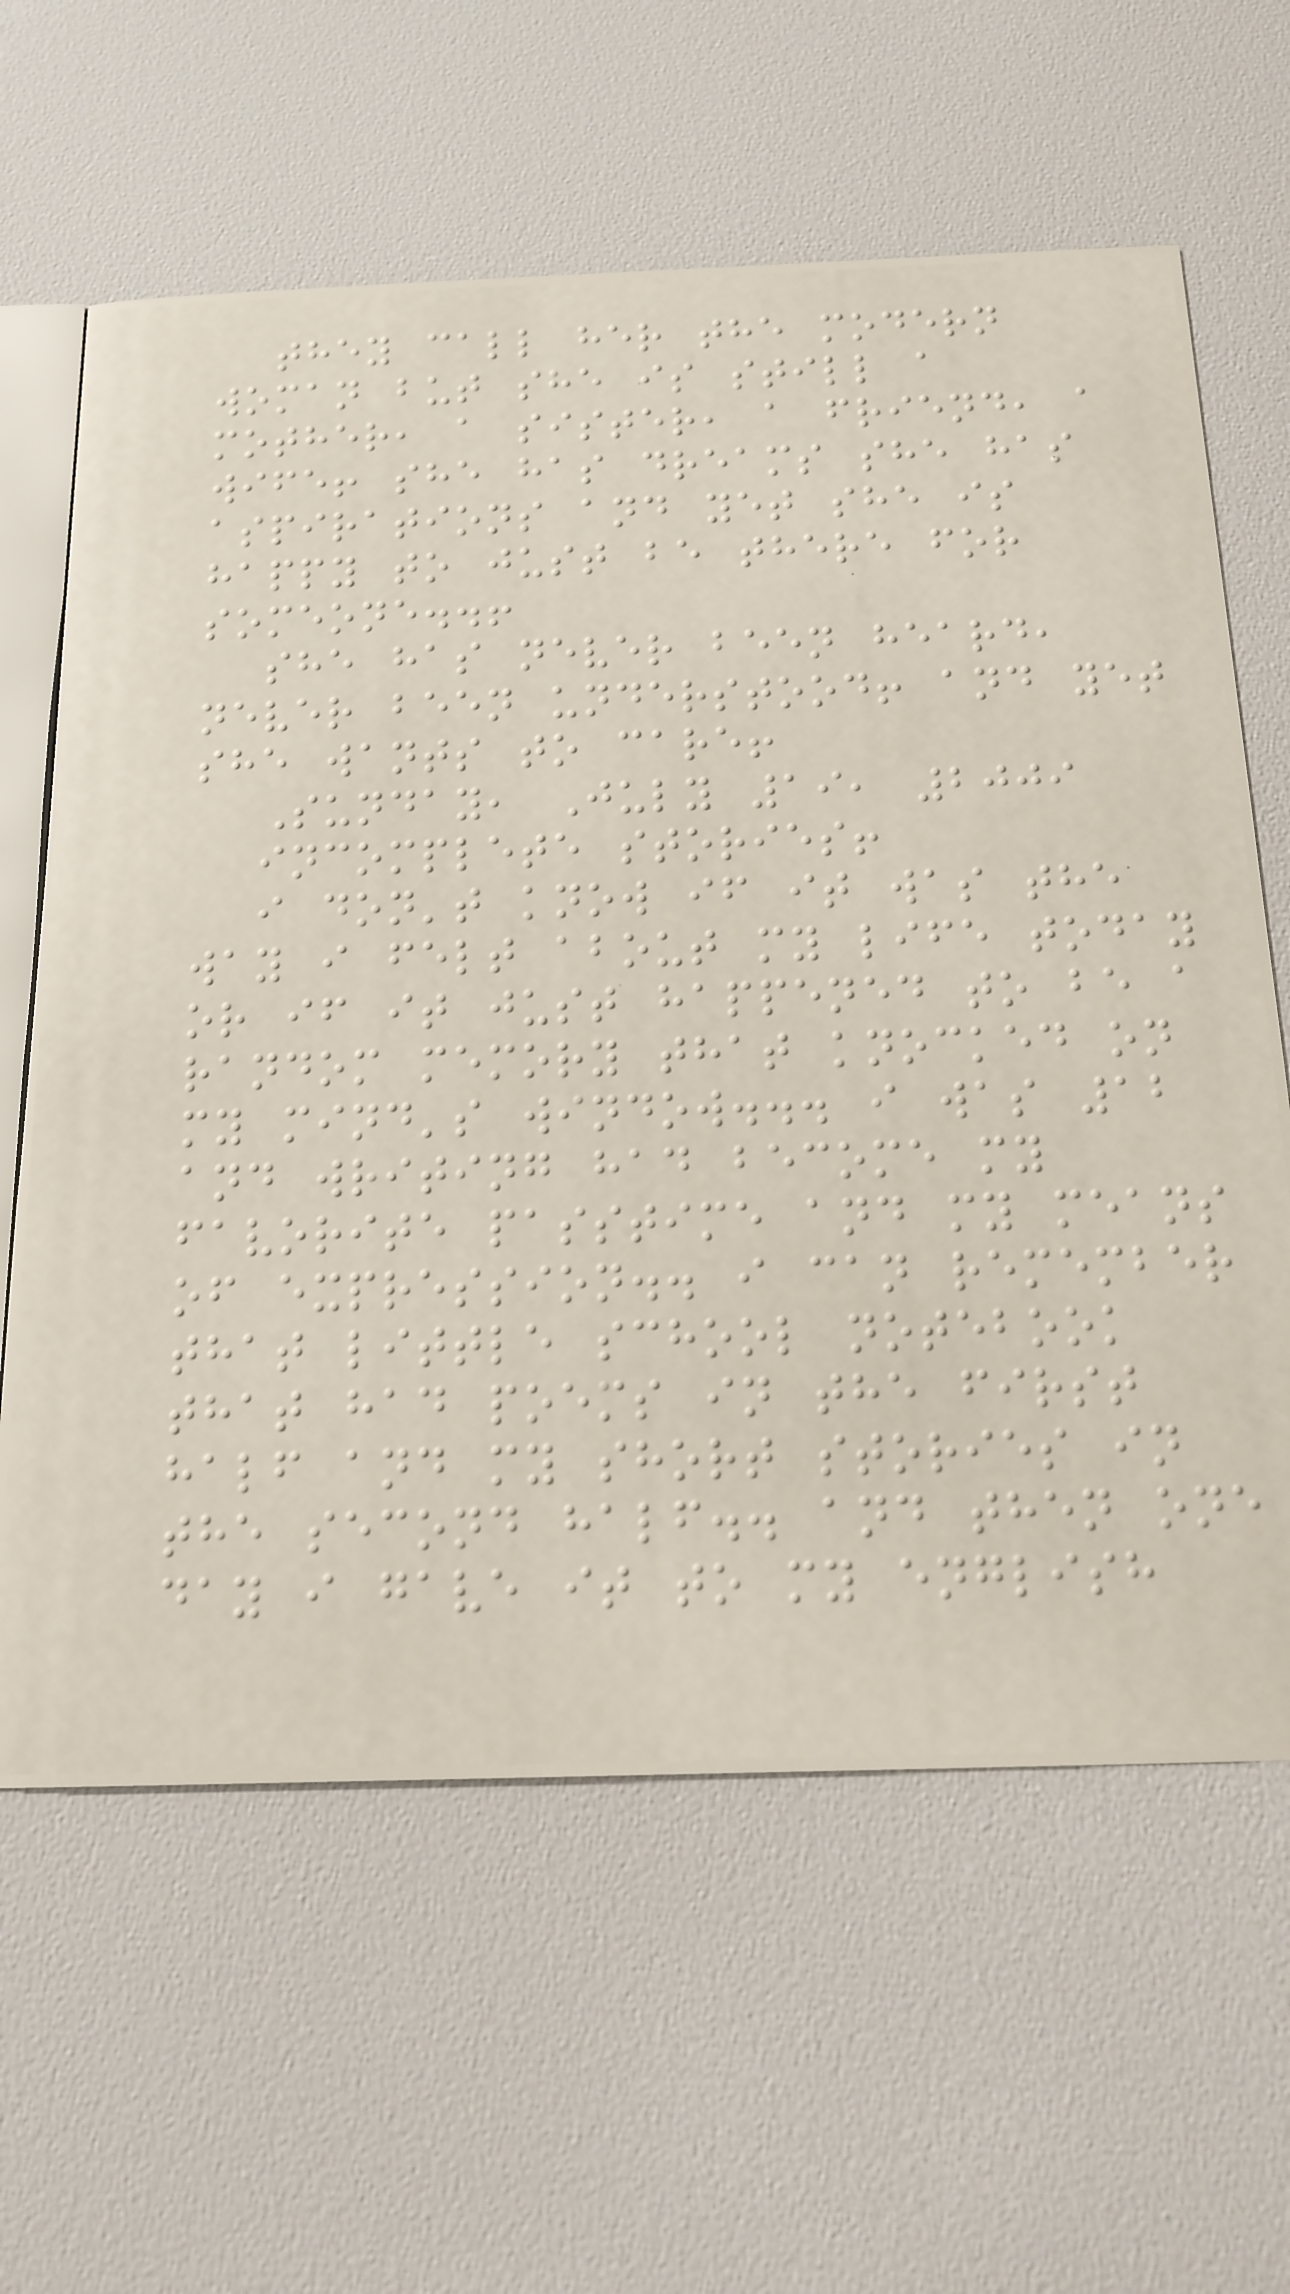they call her the modern
woman but she is still a
mother, a sister, a friend, a
wife! she has dreams she has
aspirations and yet she is
happy to just be there for
someone..!
she has never been heard,
never been understood! and yet
she wants to care!
Sunday, July 19, 2009
incomplete stories!
i don't know if it was the
way i felt about my life today
or if it just happened to be a
random memory that knocked on
my mind's window... i was 12
and writing had become my
favorite passtime and my means
of expression.. i can remember
that little school notebook
that had poems in the first
half and my short stories in
the second half.. and then one
day i gave it to my english
